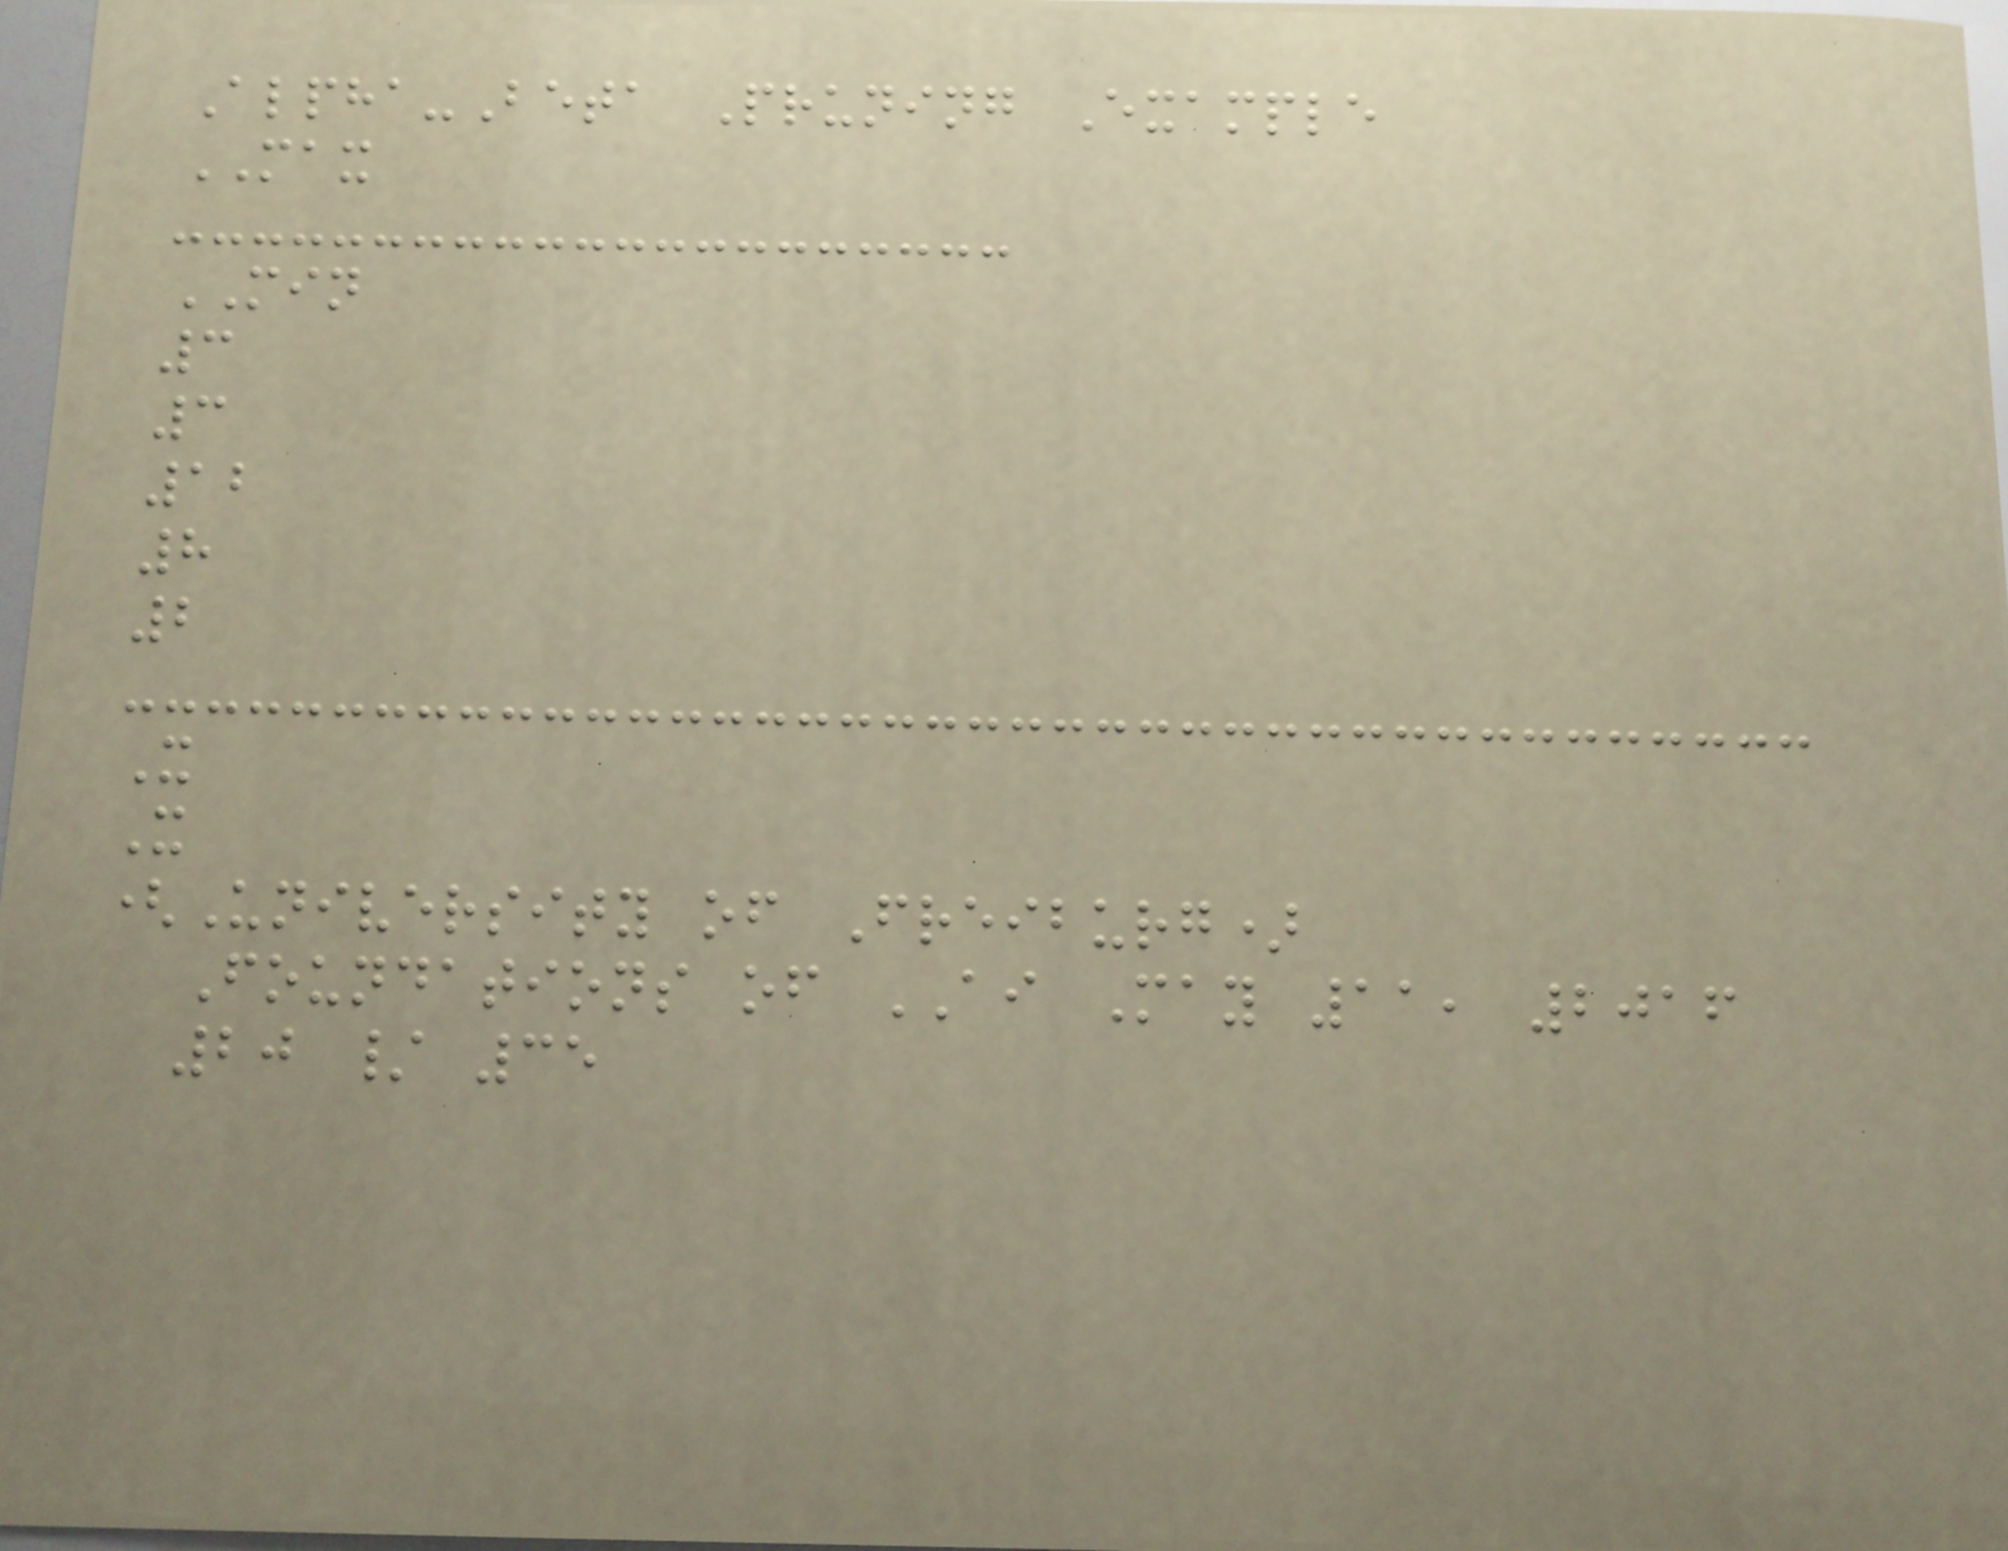Alpha-Beta Pruning Example
MAX
MIN
3
3
12
8
2
X
X
(University of Freiburg)
Foundations of AI May 11, 2016
20 / 35
